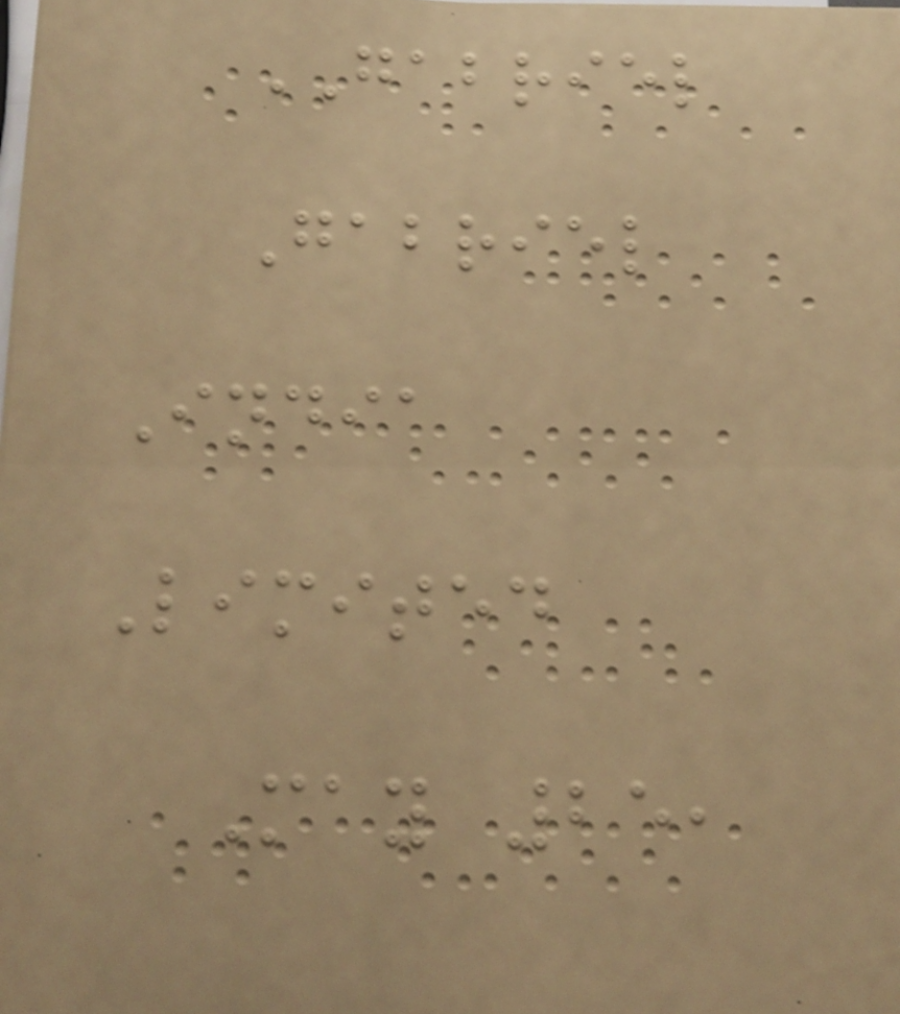GABRIEL
Gabriel
India
Limited
May 25,
